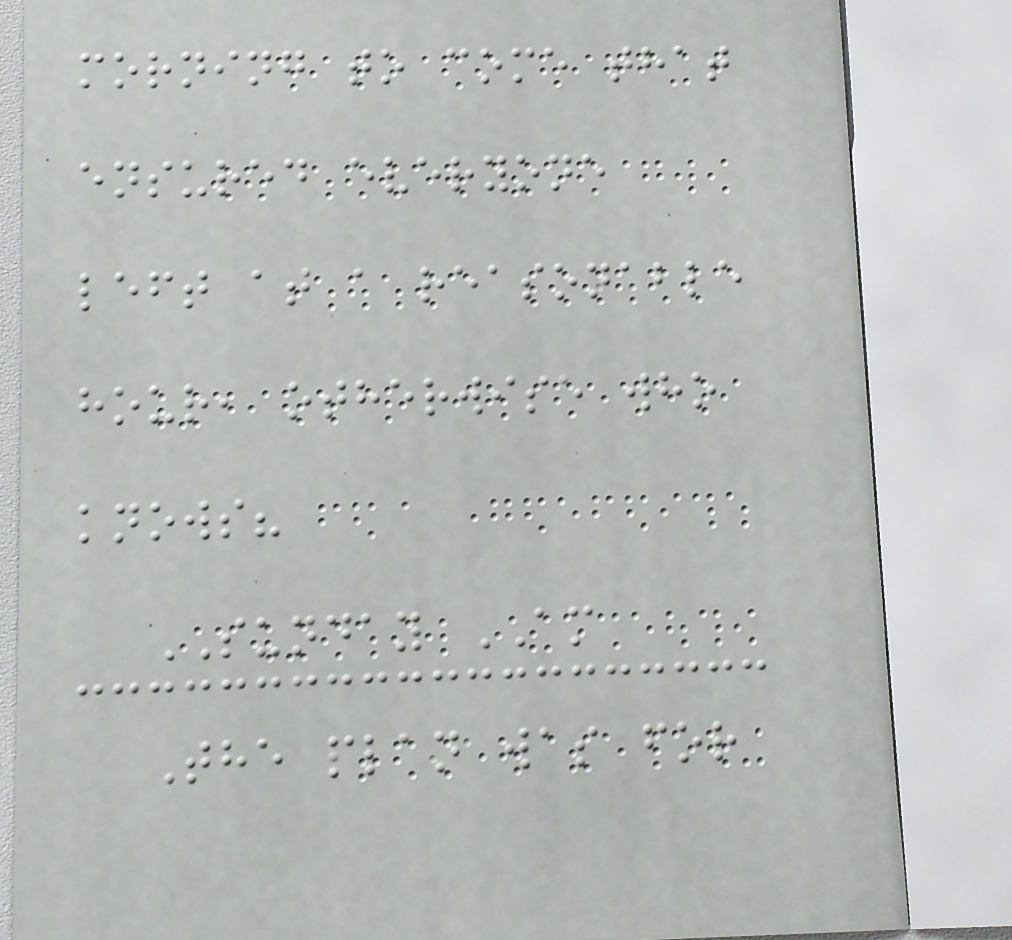morning to come that
ensured everyone
left at a reasonable
hour, otherwise who
knows?
SUNDAY AM
The plan was for
